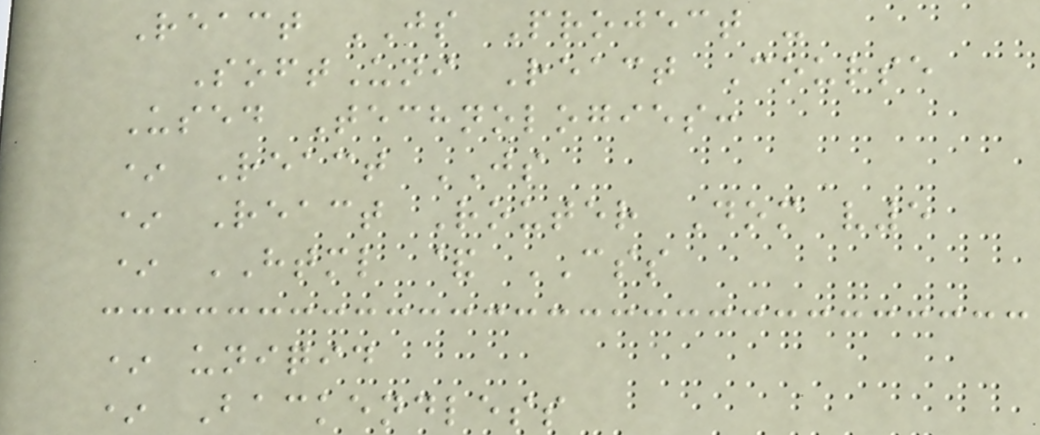React JS Project -
SoftUni React Course
Used Technologies:
* React JS
* React Router Dom v5
* HTML & CSS
* uniqid
* Backendless
